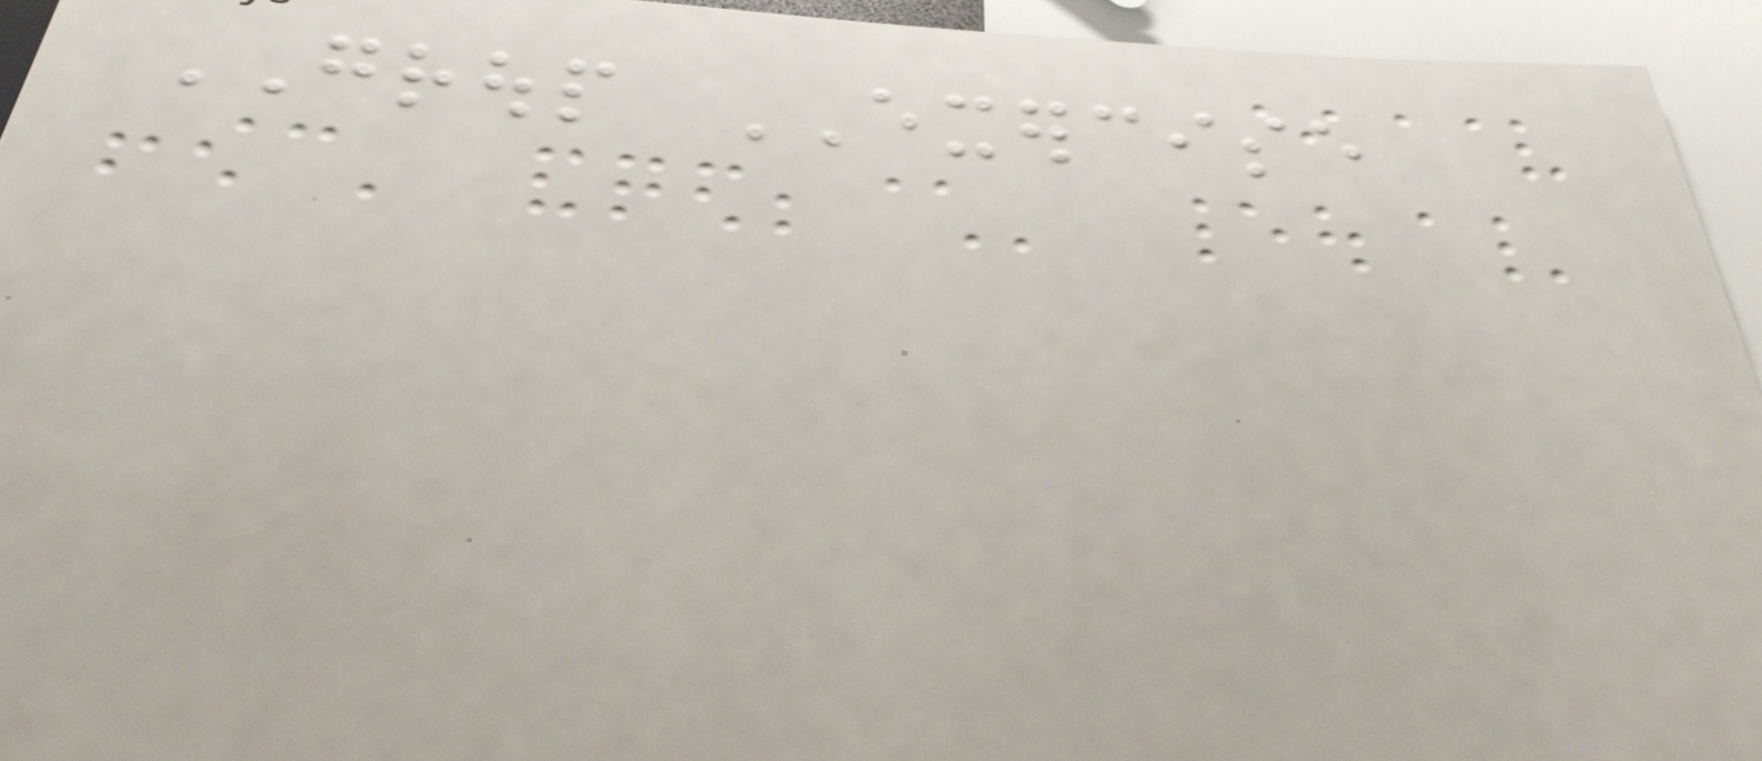GROUP EXERCISE
